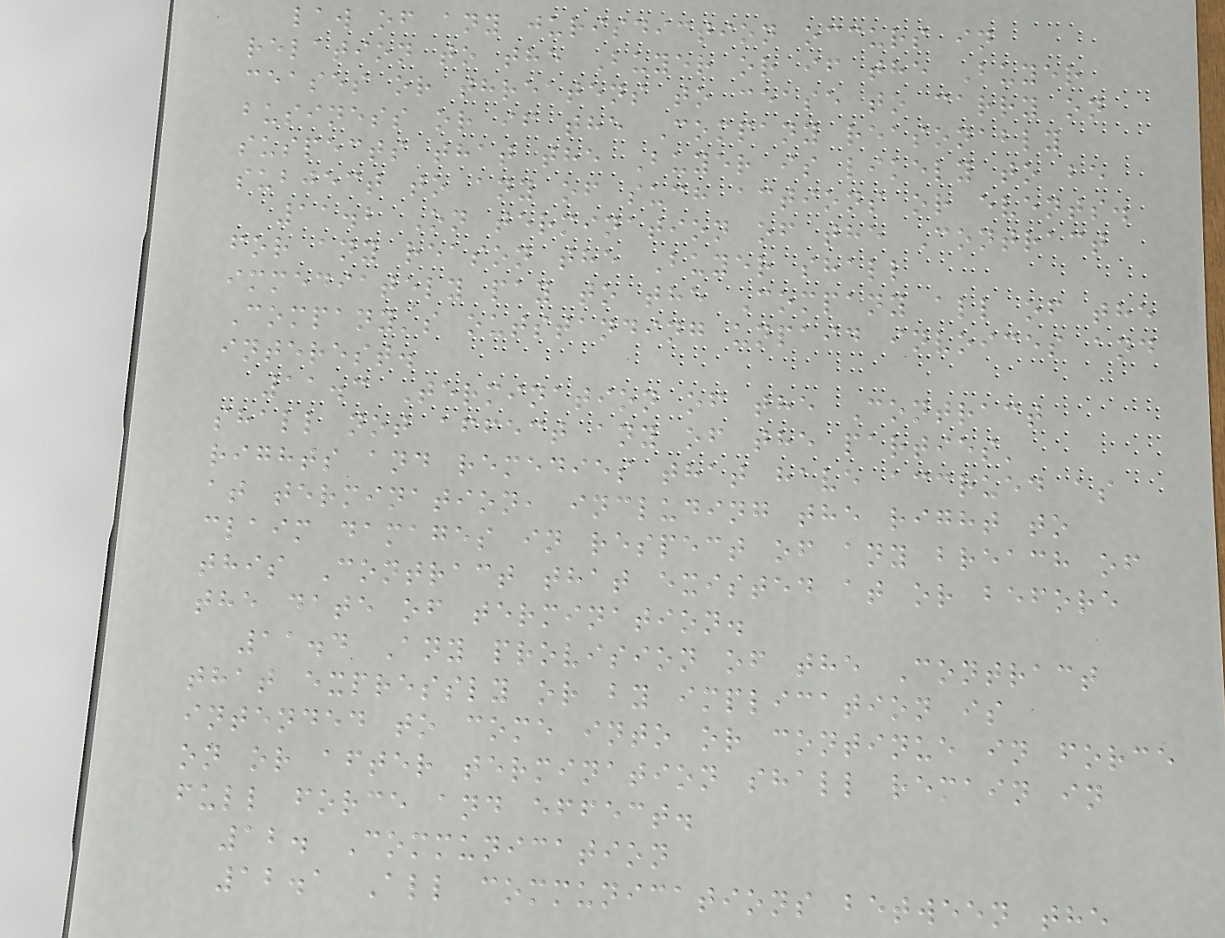law of any jurisdiction occurs in
relation to the Buyer or if the Buyer
ceases or threatens to cease to carry on
business or if the Company reasonably
suspects that the Buyer is likely to be
subject to any of such actions or events.
11.2 On termination of the Contract
for any reason the Buyer shall
immediately pay to the Company all of the
Company's outstanding unpaid invoices and
interest.
11.3 Termination of the Contract
shall not affect any of the parties'
rights and remedies that have accrued as
at termination, including the right to
claim damages in respect of any breach of
this Contract that existed at or before
the date of termination.
11.4 Any provision of the Contract
that expressly or by implication is
intended to come into or continue in force
on or after termination shall remain in
full force and effect.
12. Communication
12.1 All communications between the
